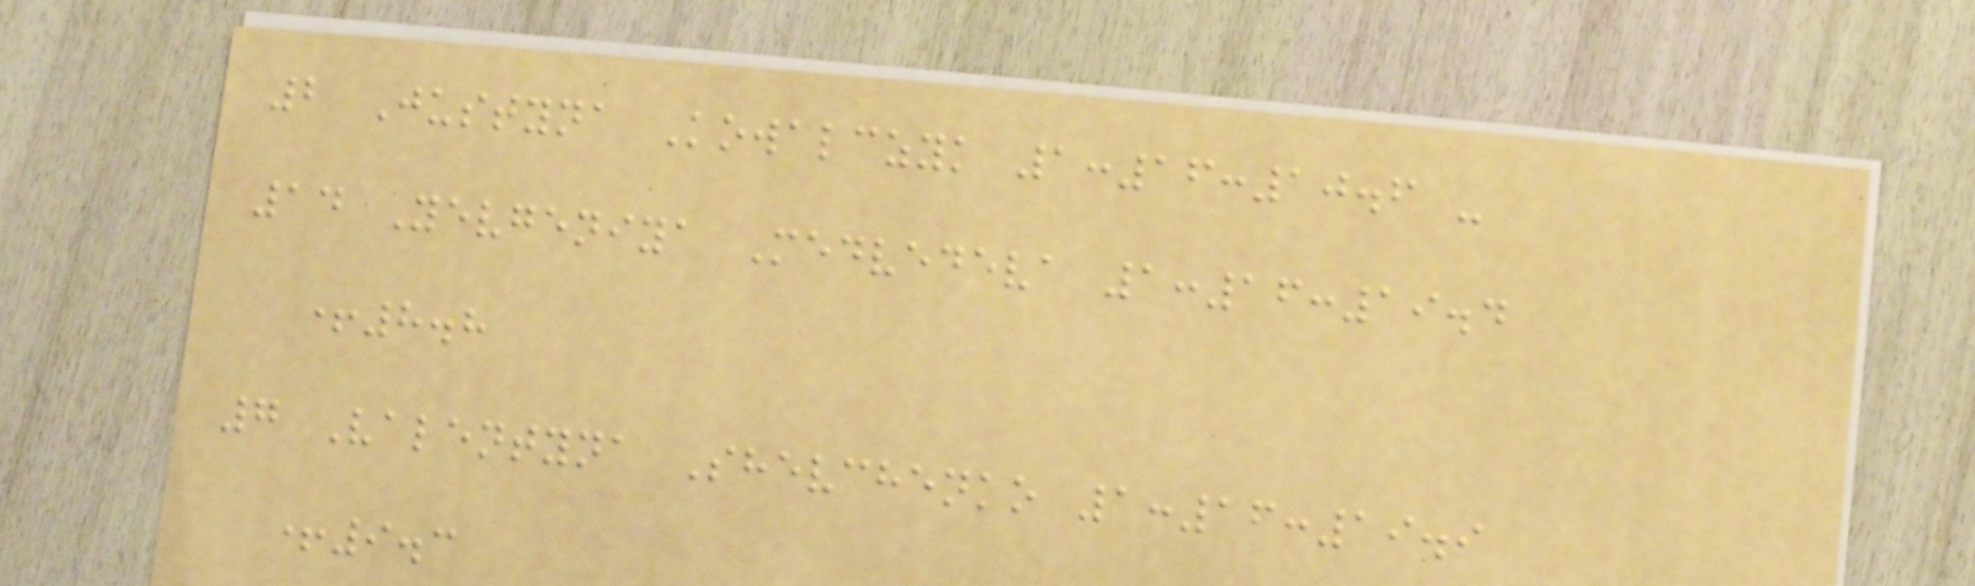2 Justyna Kowalczyk 1:16:10.6 -
14 Yevgeniya Medvedeva 1:16:19.4
+8.8
7 Valentyna Shevchenko 1:16:19.9
+9.3
